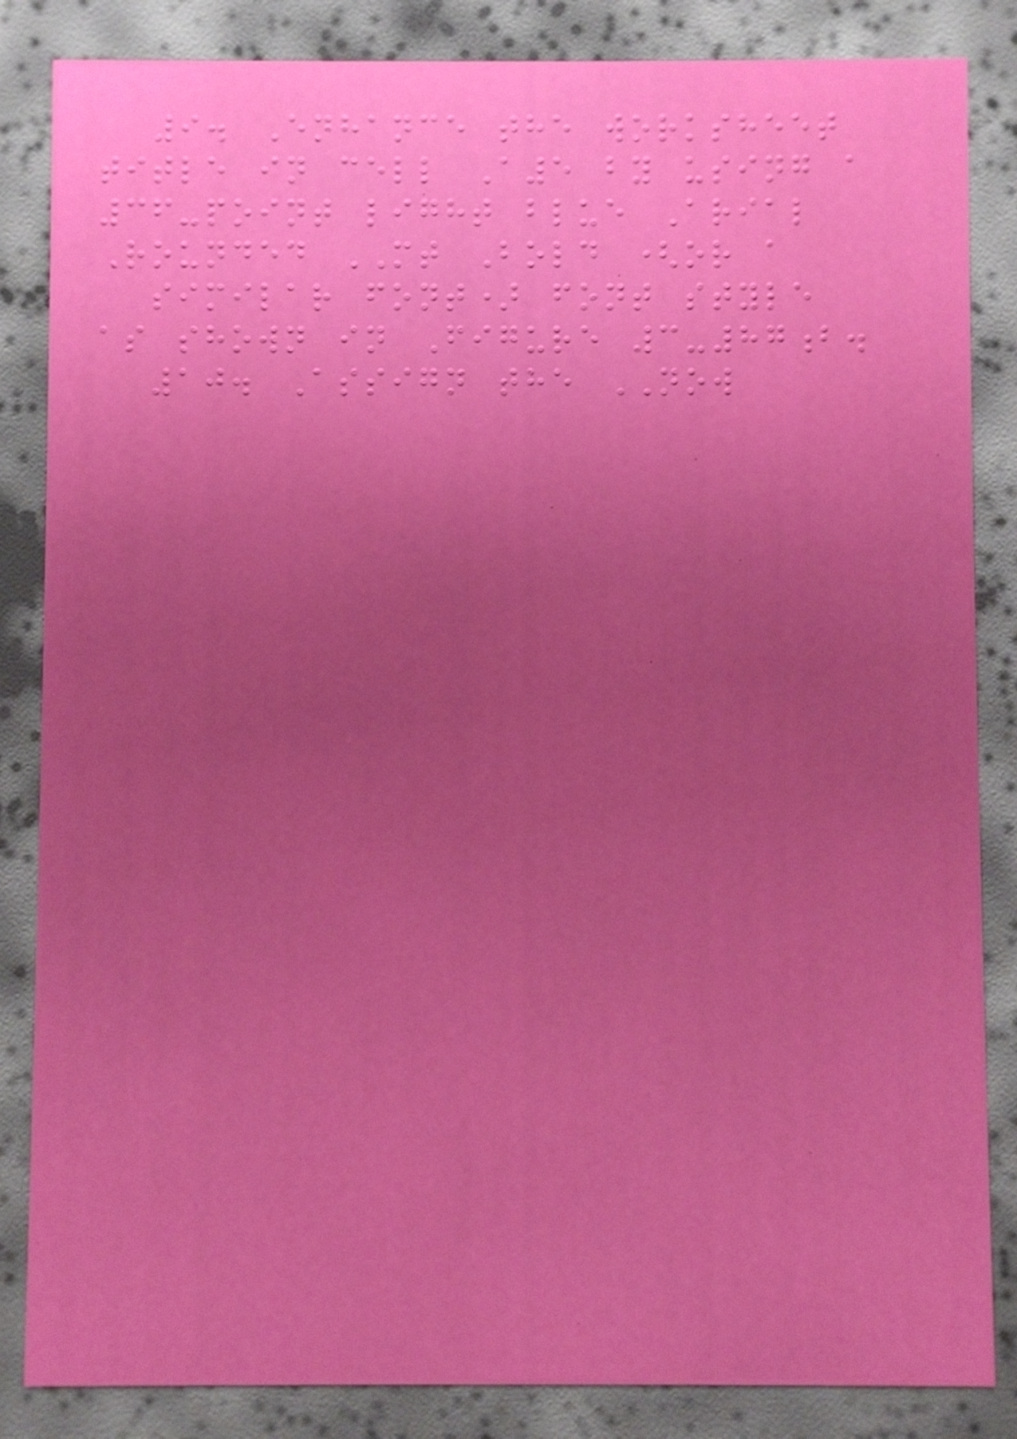9. Enhance the worksheet
title in cell A5 by using a
36-point light blue Arial
Rounded MT Bold (or a
similar font) font style
as shown in Figure 3-87b.
10. Assign the NOW
